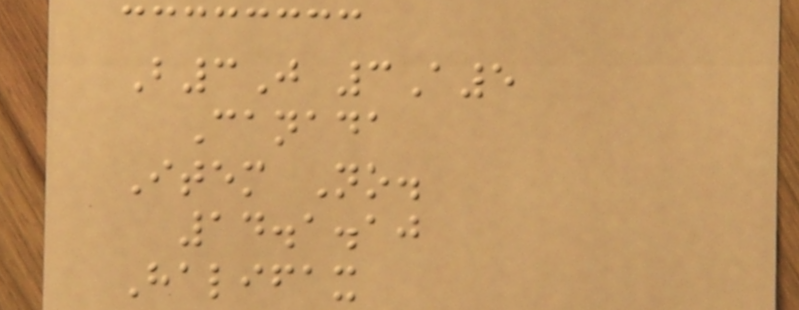B3J 3A5
Canada
Item No.
14.1.10
Halifax
